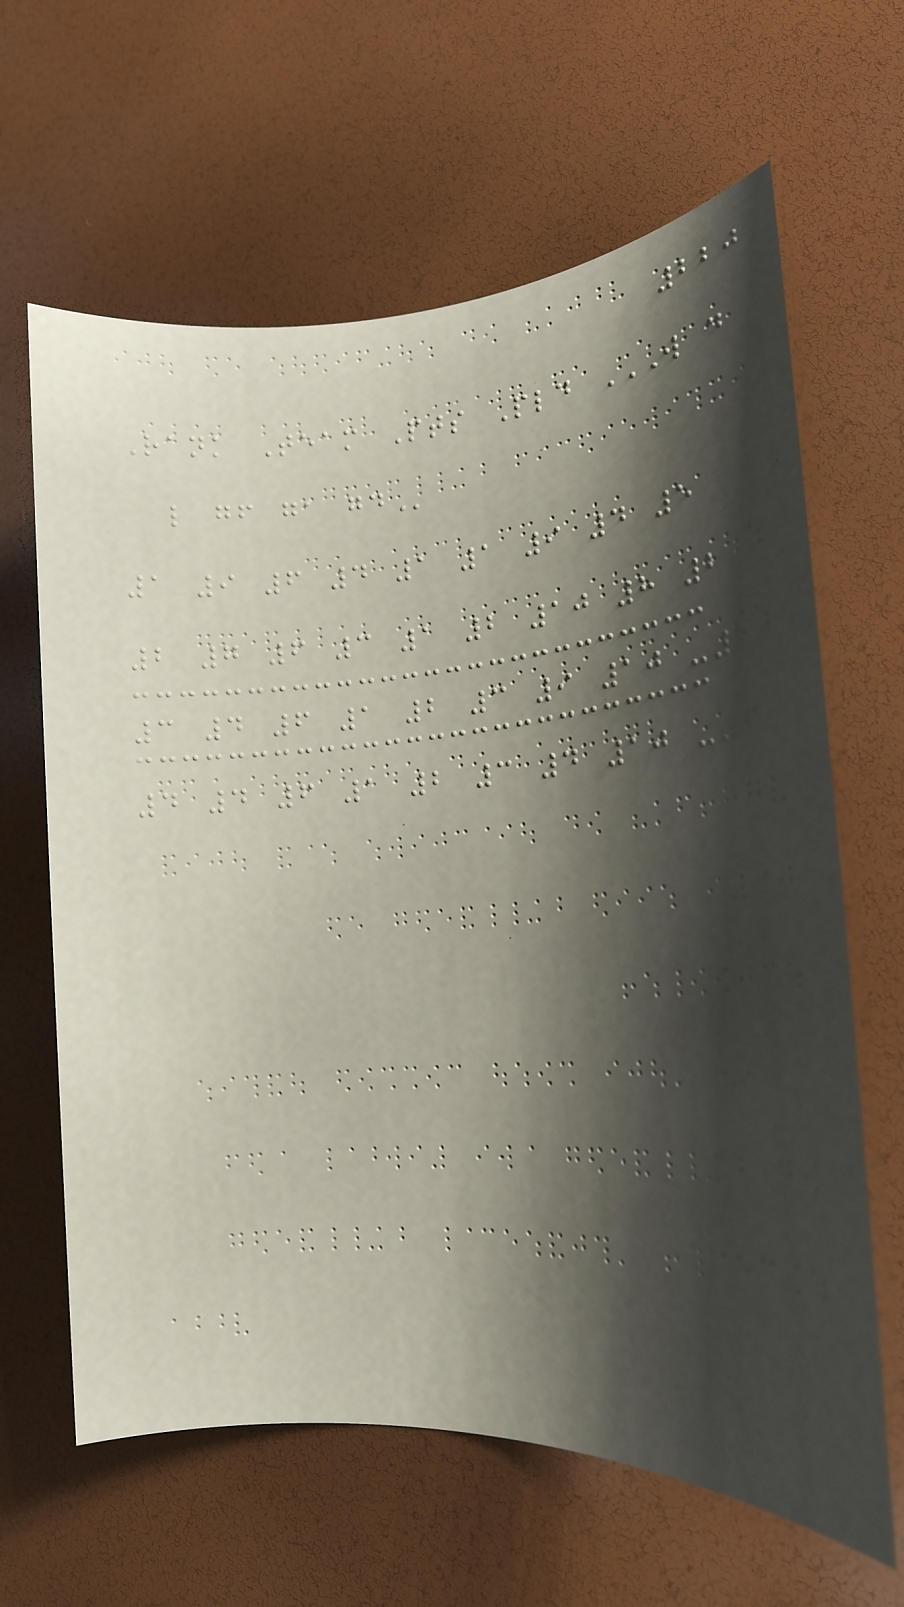220
Rank Team Pts Pld W D
L GF GA GD
1 9 6 4 1 1 9 4 5
2 7 6 3 1 2 10 8 2
3 4 6 1 2 3 9 10 -1
4 4 6 1 2 3 4 10 -6
